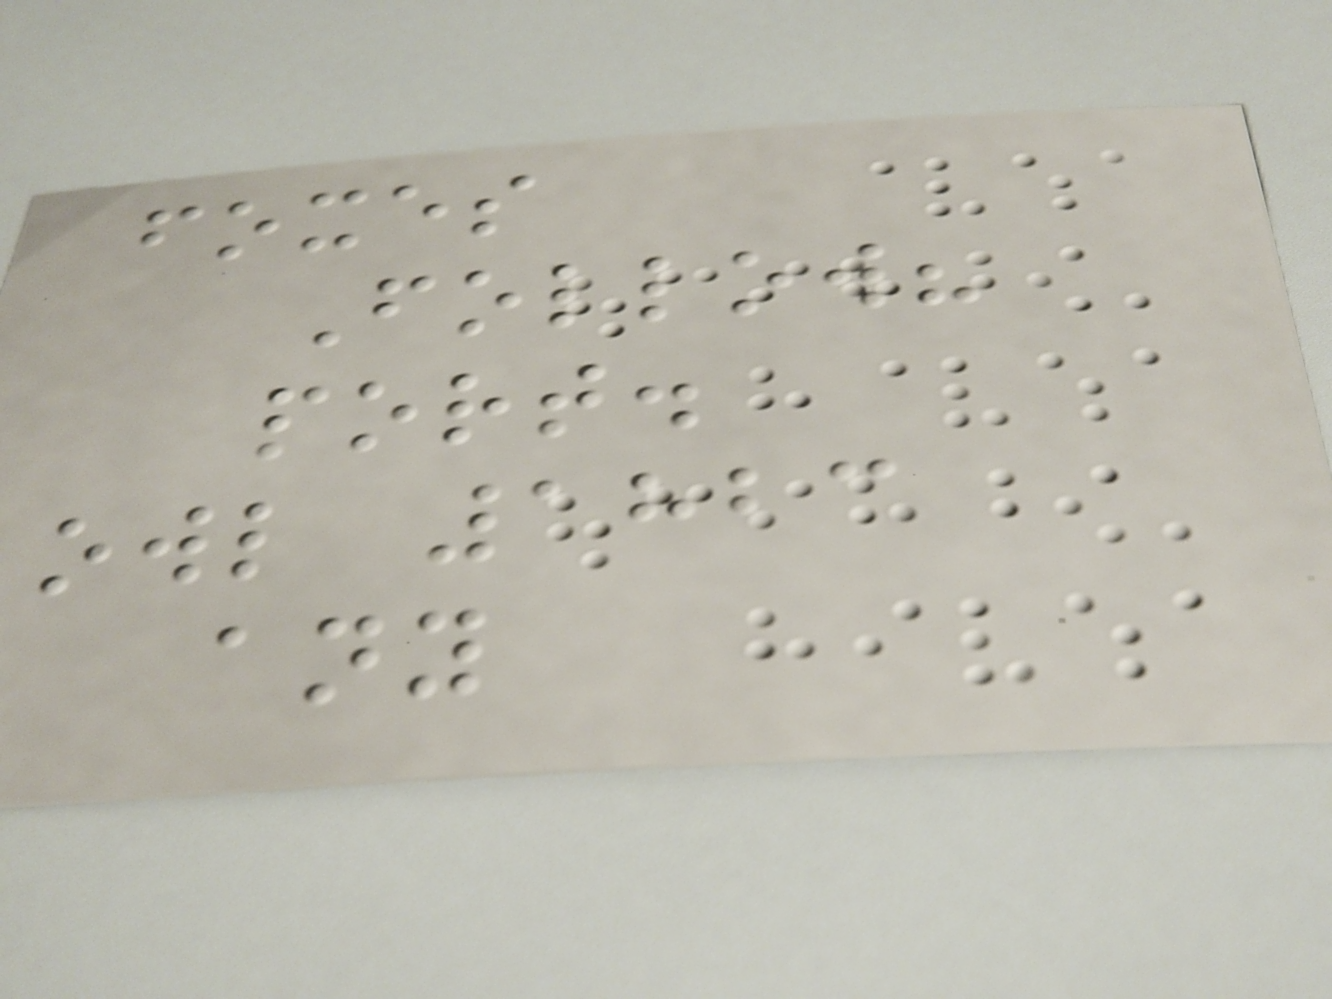foxes
Follow?
port.
owl 1823
any
